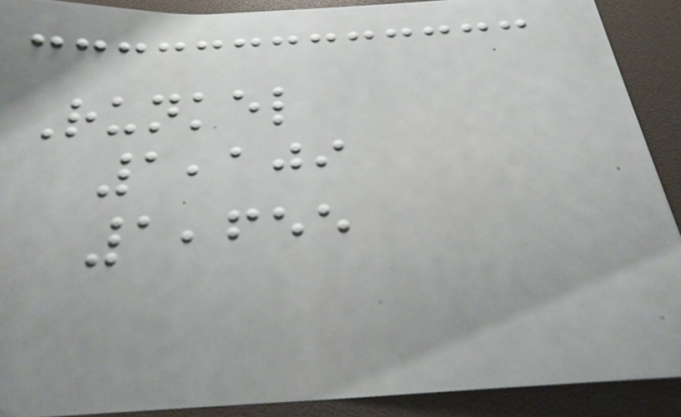Runkel
1,109
1,655
